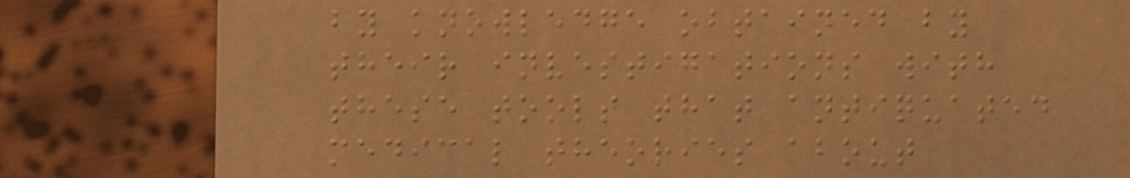by knowledge obtained by
their investigations with
these tools that antiquated
medical theories about
